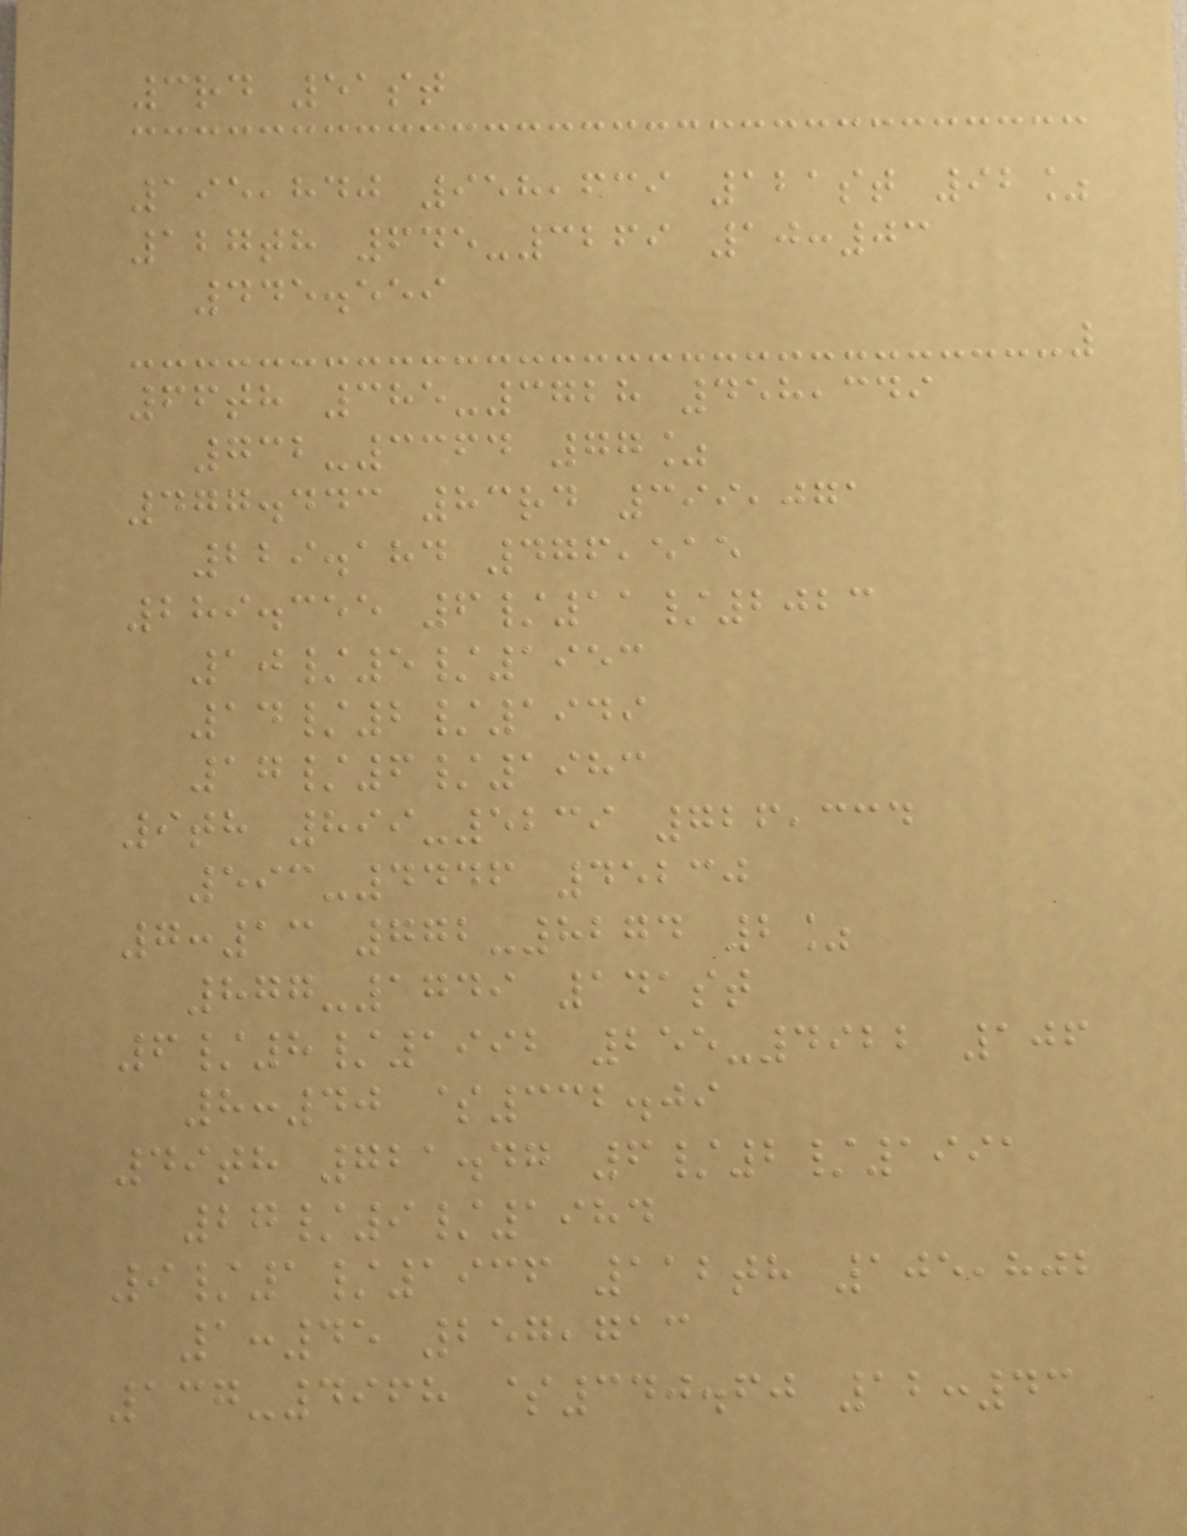3rd 51st
195,840 958,639 121st 92%
127th 645-3269 10:03
445.559
66th 385-3728 458,349
732-3364 77%
477.443 83rd 399,071
229.184 476,515
289.355 6/11/2023
10/5/1953
14/2/1949
17/6/1983
9th 899-5239 726,334
593-4446 45230
7:13 772-8274 2%
877-1749 141st
6/8/1992 255-4922 106
8:40 $332.09
49th 721.47 6/2/1991
27/9/1984
9/1/1936 112th 105,802
1:45 257,713
137-4968 $340.60 12:43
